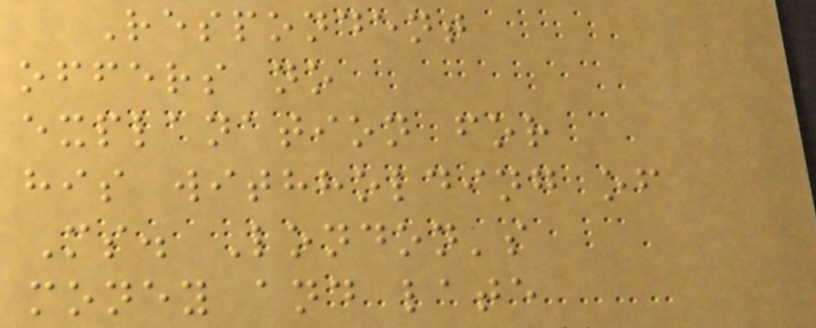Respondent
offers no
explanation for
his withholding of
Ms. London's
money and late
